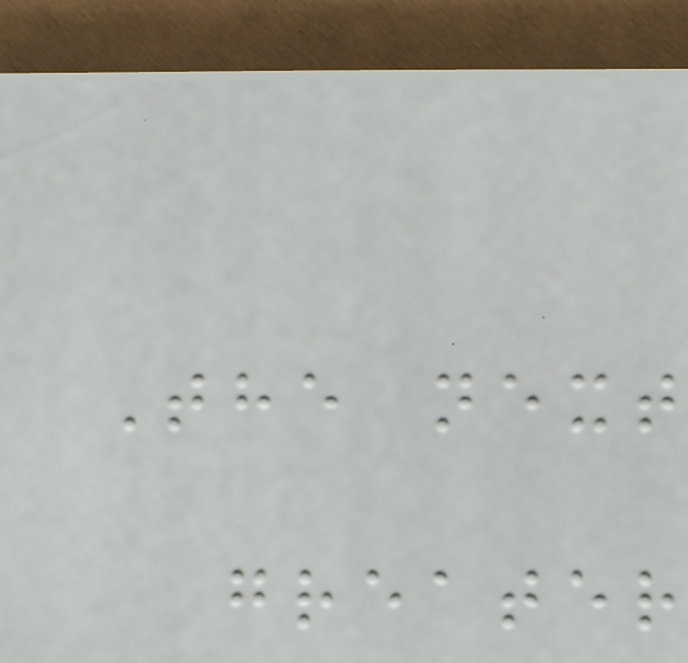The next
greater
